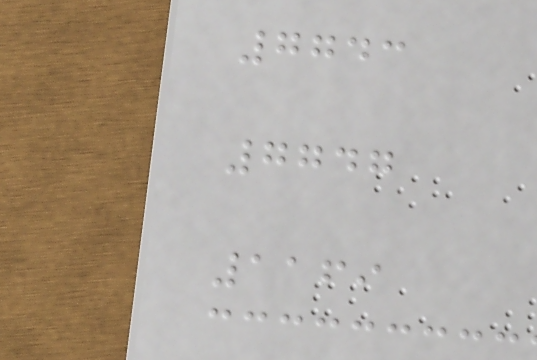7743
7747
1169
